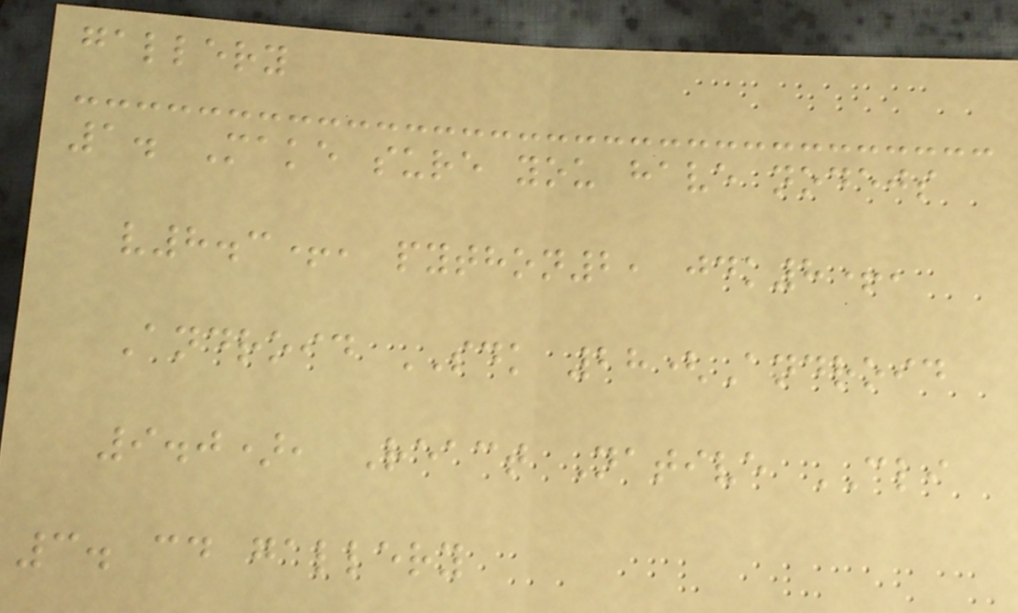gallery
1. Make sure you have nodejs
v8.3+, python2, jdk8+,
Android SDK 28(Android
9.0), React Native CLI
3. cd gallery
